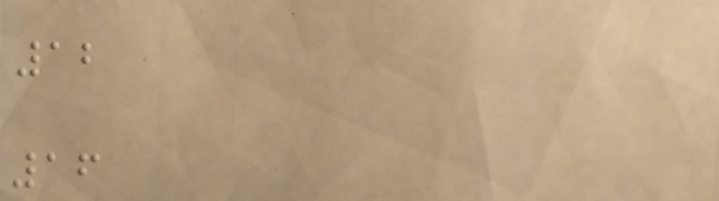12
16
